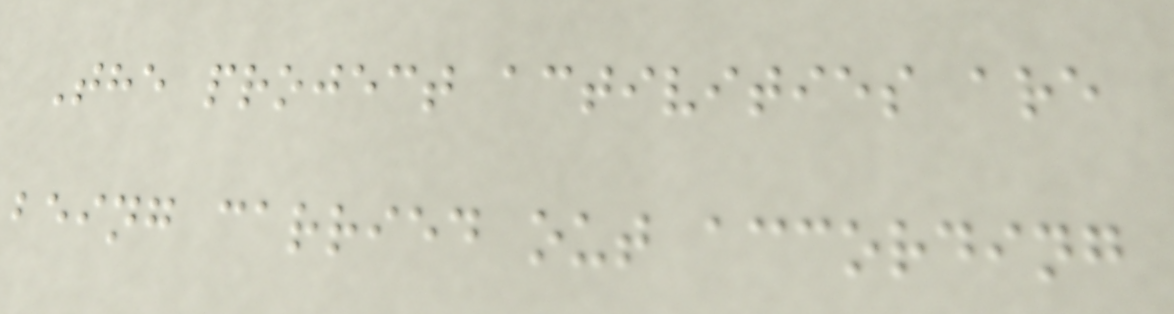The project activities are
being carried out according
